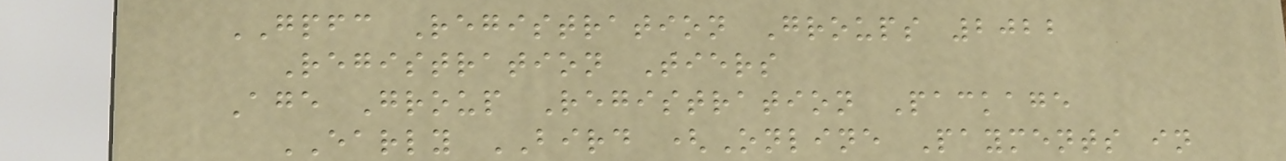GPFC Registration Groups 2022
Registration Tiers
Age Group Registration Package
EARLY BIRD (Online Payments in
